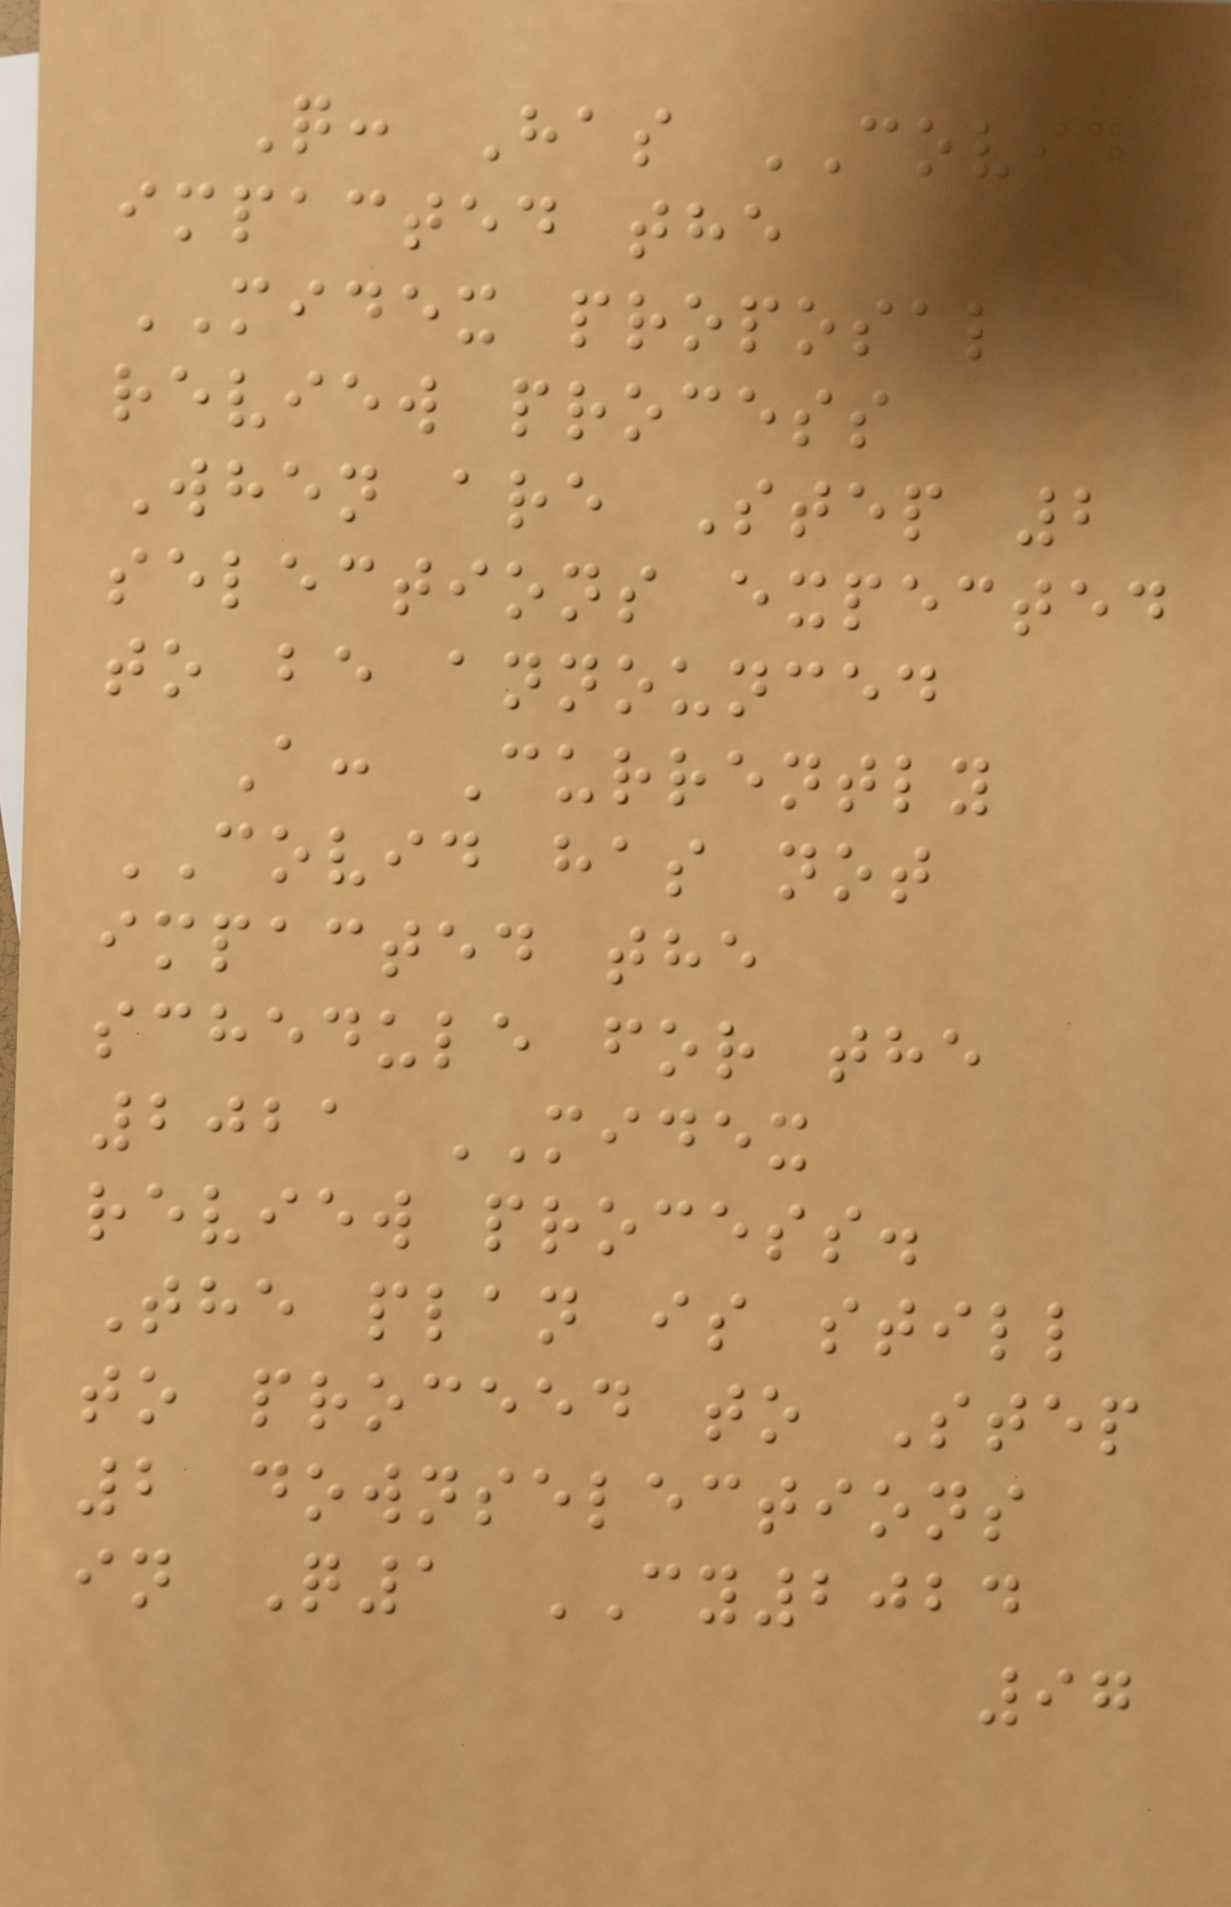Q: Has COVID
impacted the
MIDEX proposal
review process
When are Step 2
selections expected
to be announced
A: Currently
COVID has not
impacted the
schedule for the
2021 MIDEX
review process.
The plan is still
to proceed to Step
2 downselections
in Q1 CY2024
97
